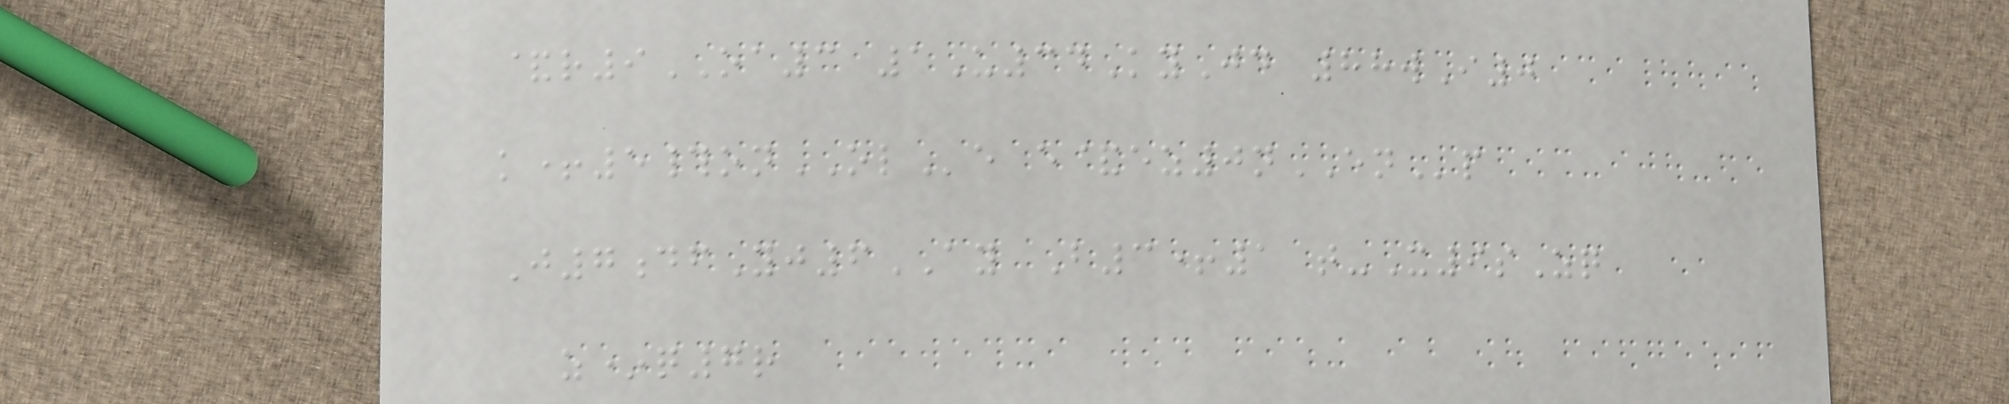&r9OA3 1U34KyJd 88wI0
k+5#onOLe e&ez0nENp
J7dfYj6AY B3+1 t-X9sZq
z*q7r
